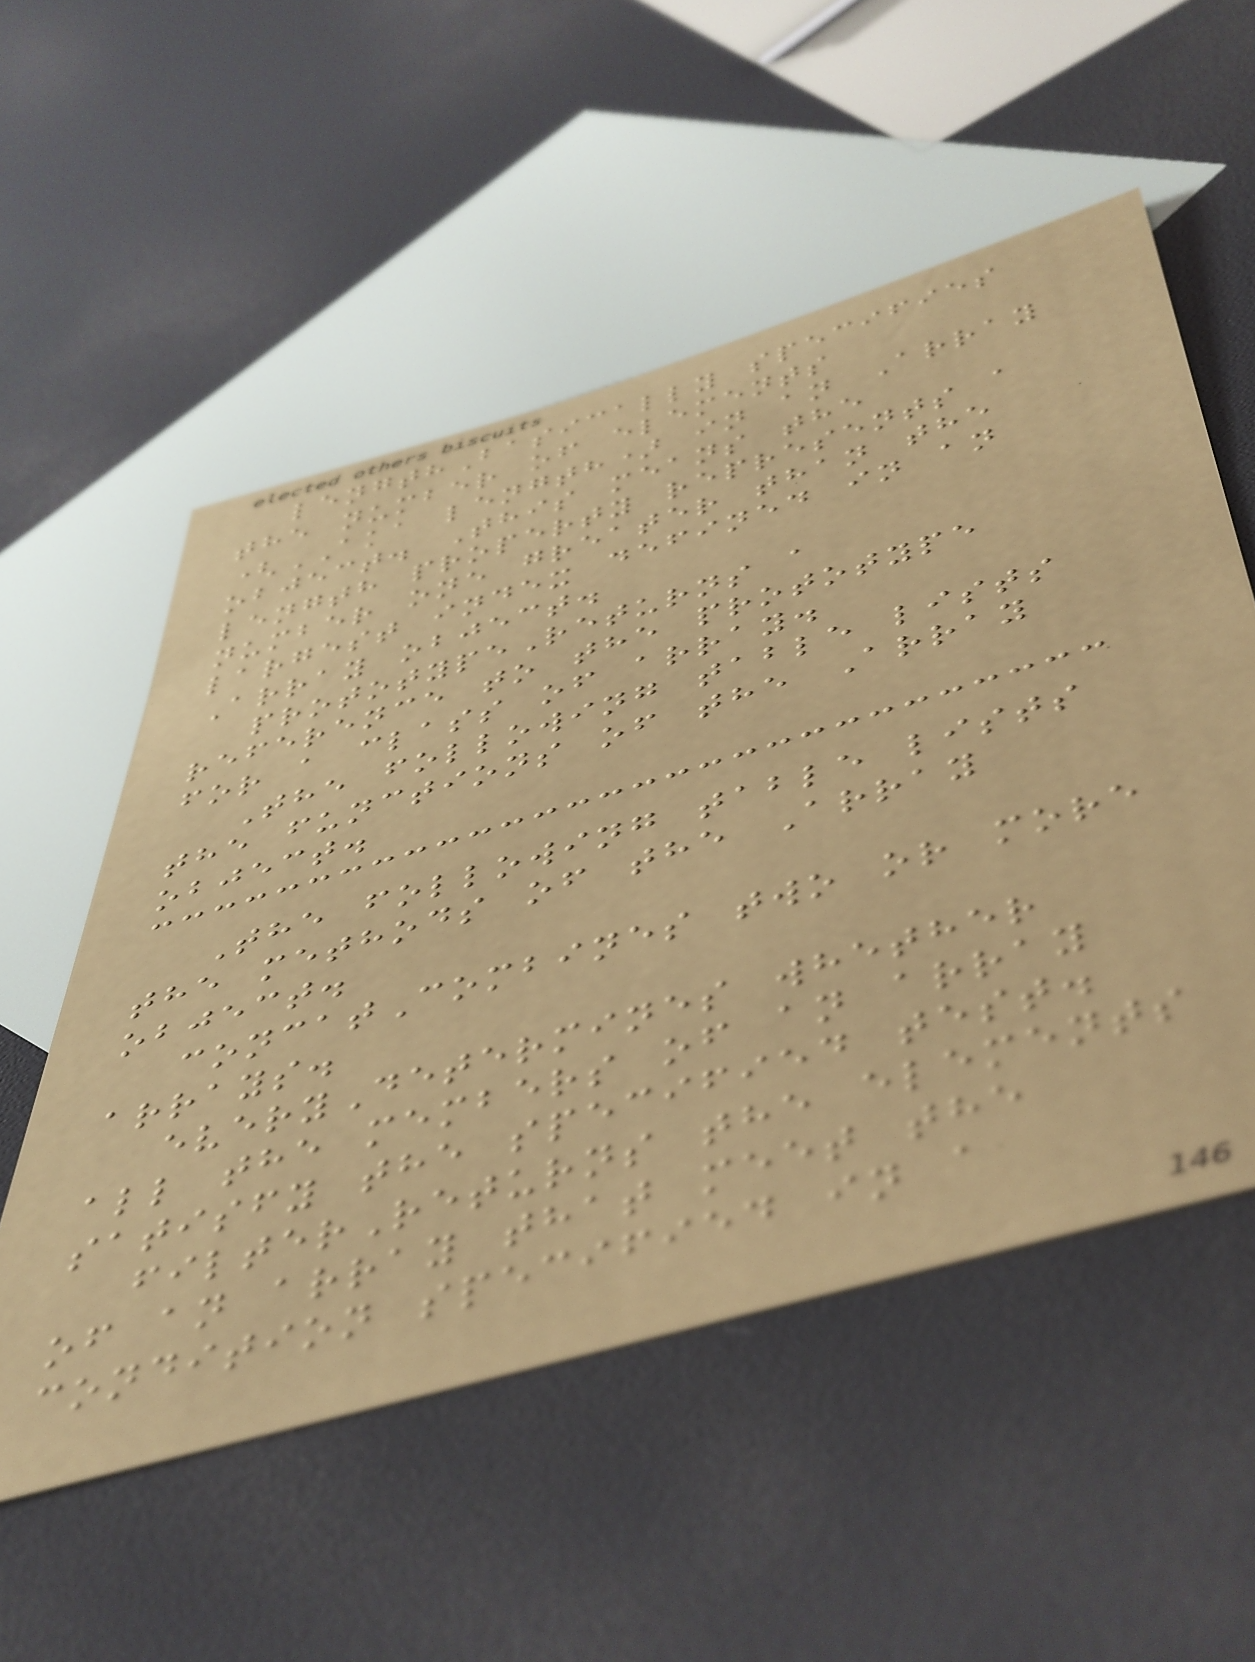lengthBasically specifies
the number of elements
(AKA length) in an Array
object. This means the
length property represents a
number one greater than the
largest index defined in an
Array object.
prototypeReturns a
reference to the prototype
for a class of array.
The following table lists
the functions of the Array
object.
The following table lists
the methods of the Array
object.
concatCombines two or more
arrays.
everyDetermines whether
all the members of an array
satisfy the specified test.
filterReturns the elements
of an array that meet the
condition specified in a
